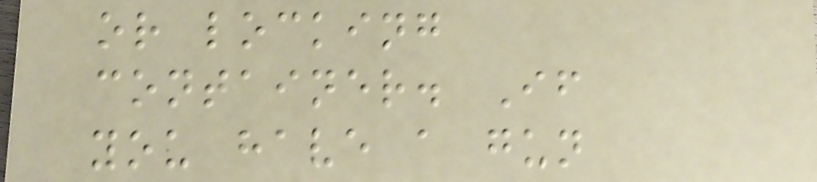or locking
container. If
you have a gun
